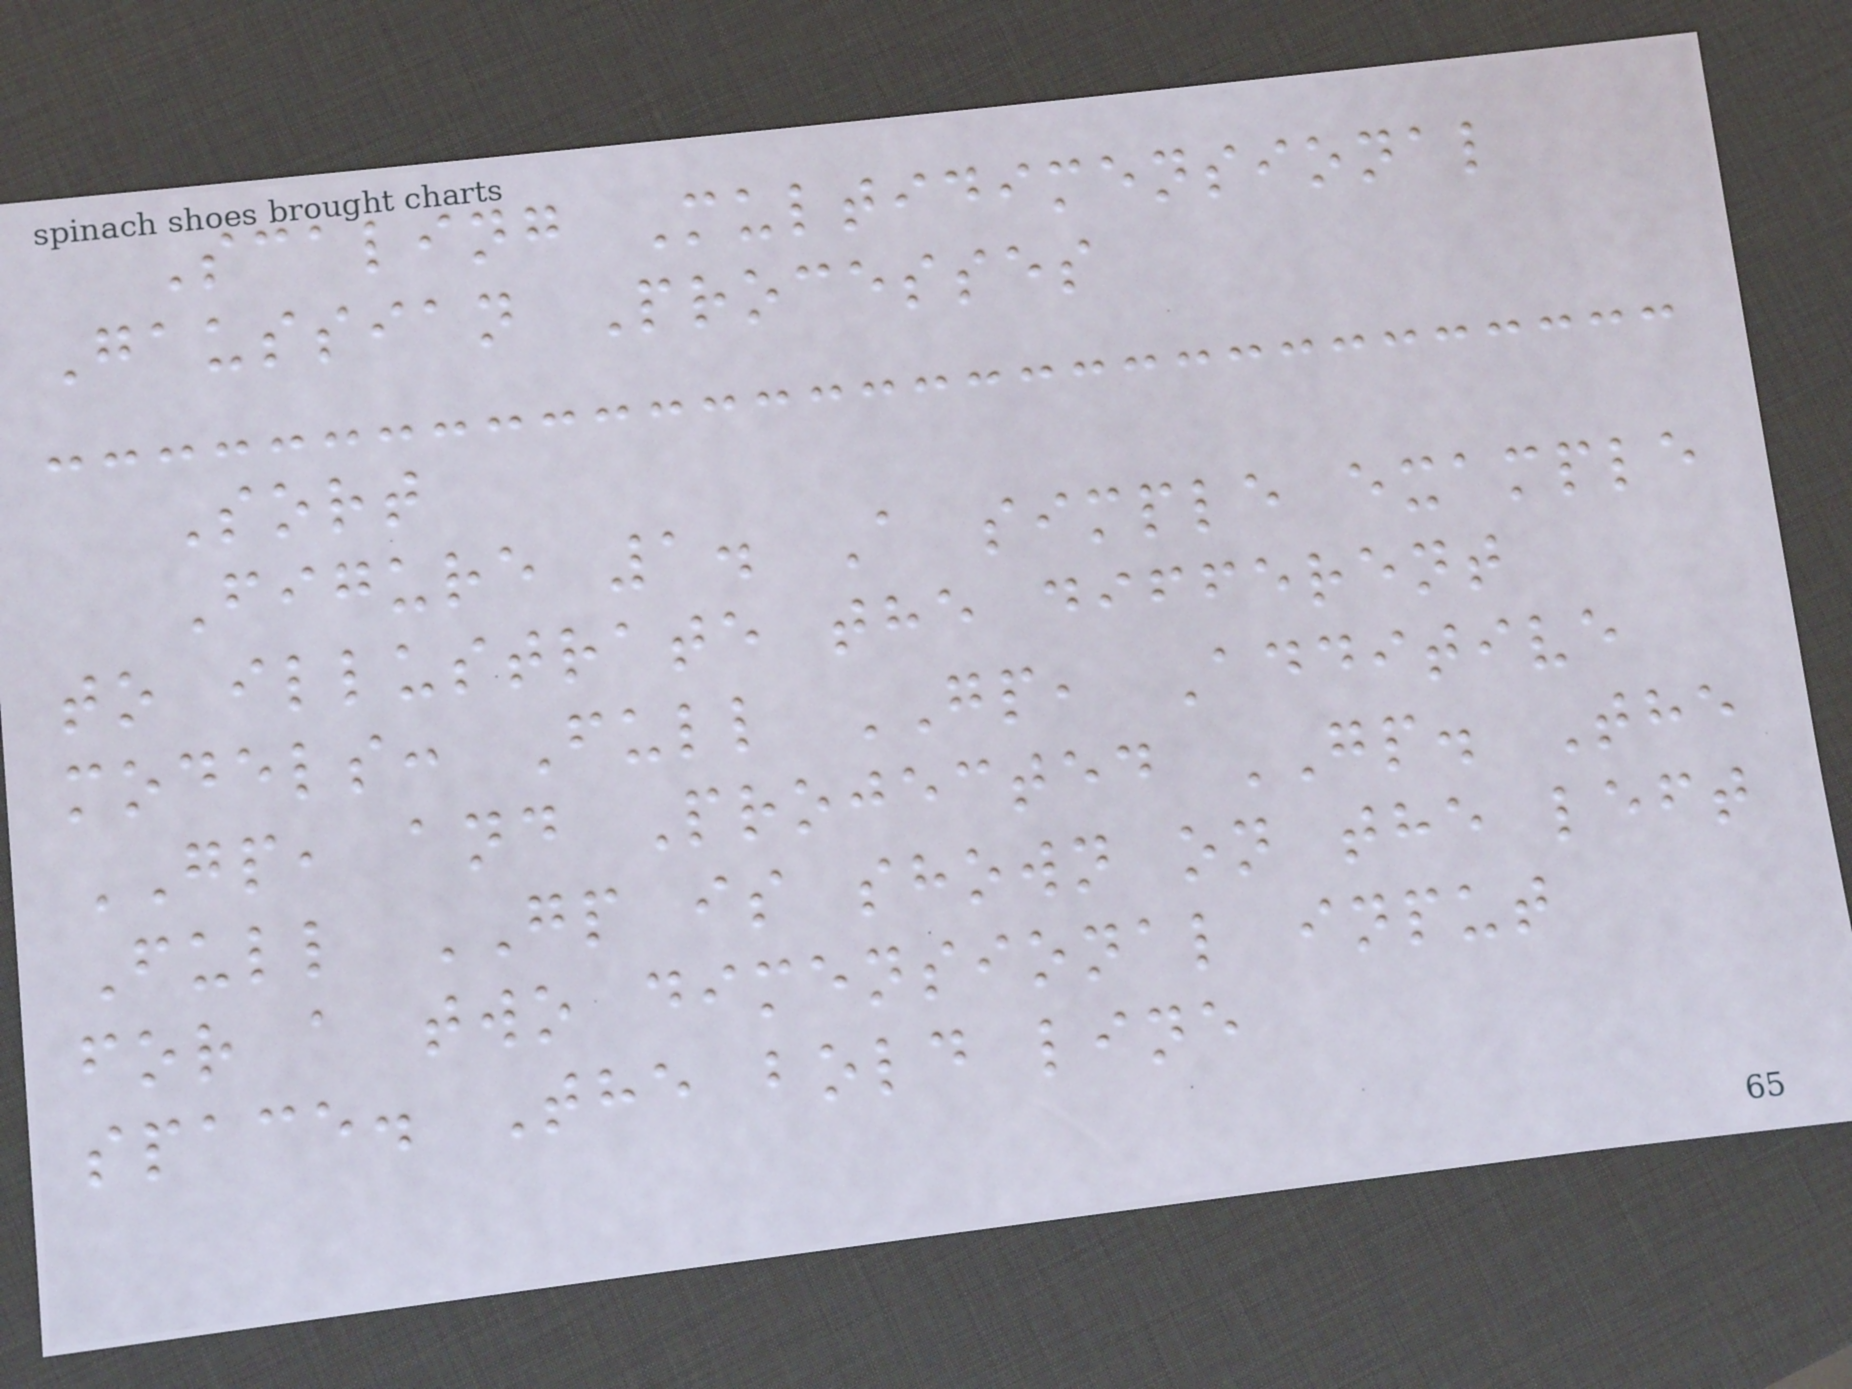Scaling Multidimensional
Gaussian Processes
Sort
Figure 1. A simple example
to illustrate the different
models: Full GP, Additive
GP, and Projected GP. The
Full GP is shown on the left
for a two dimensional input
space. The bold line
